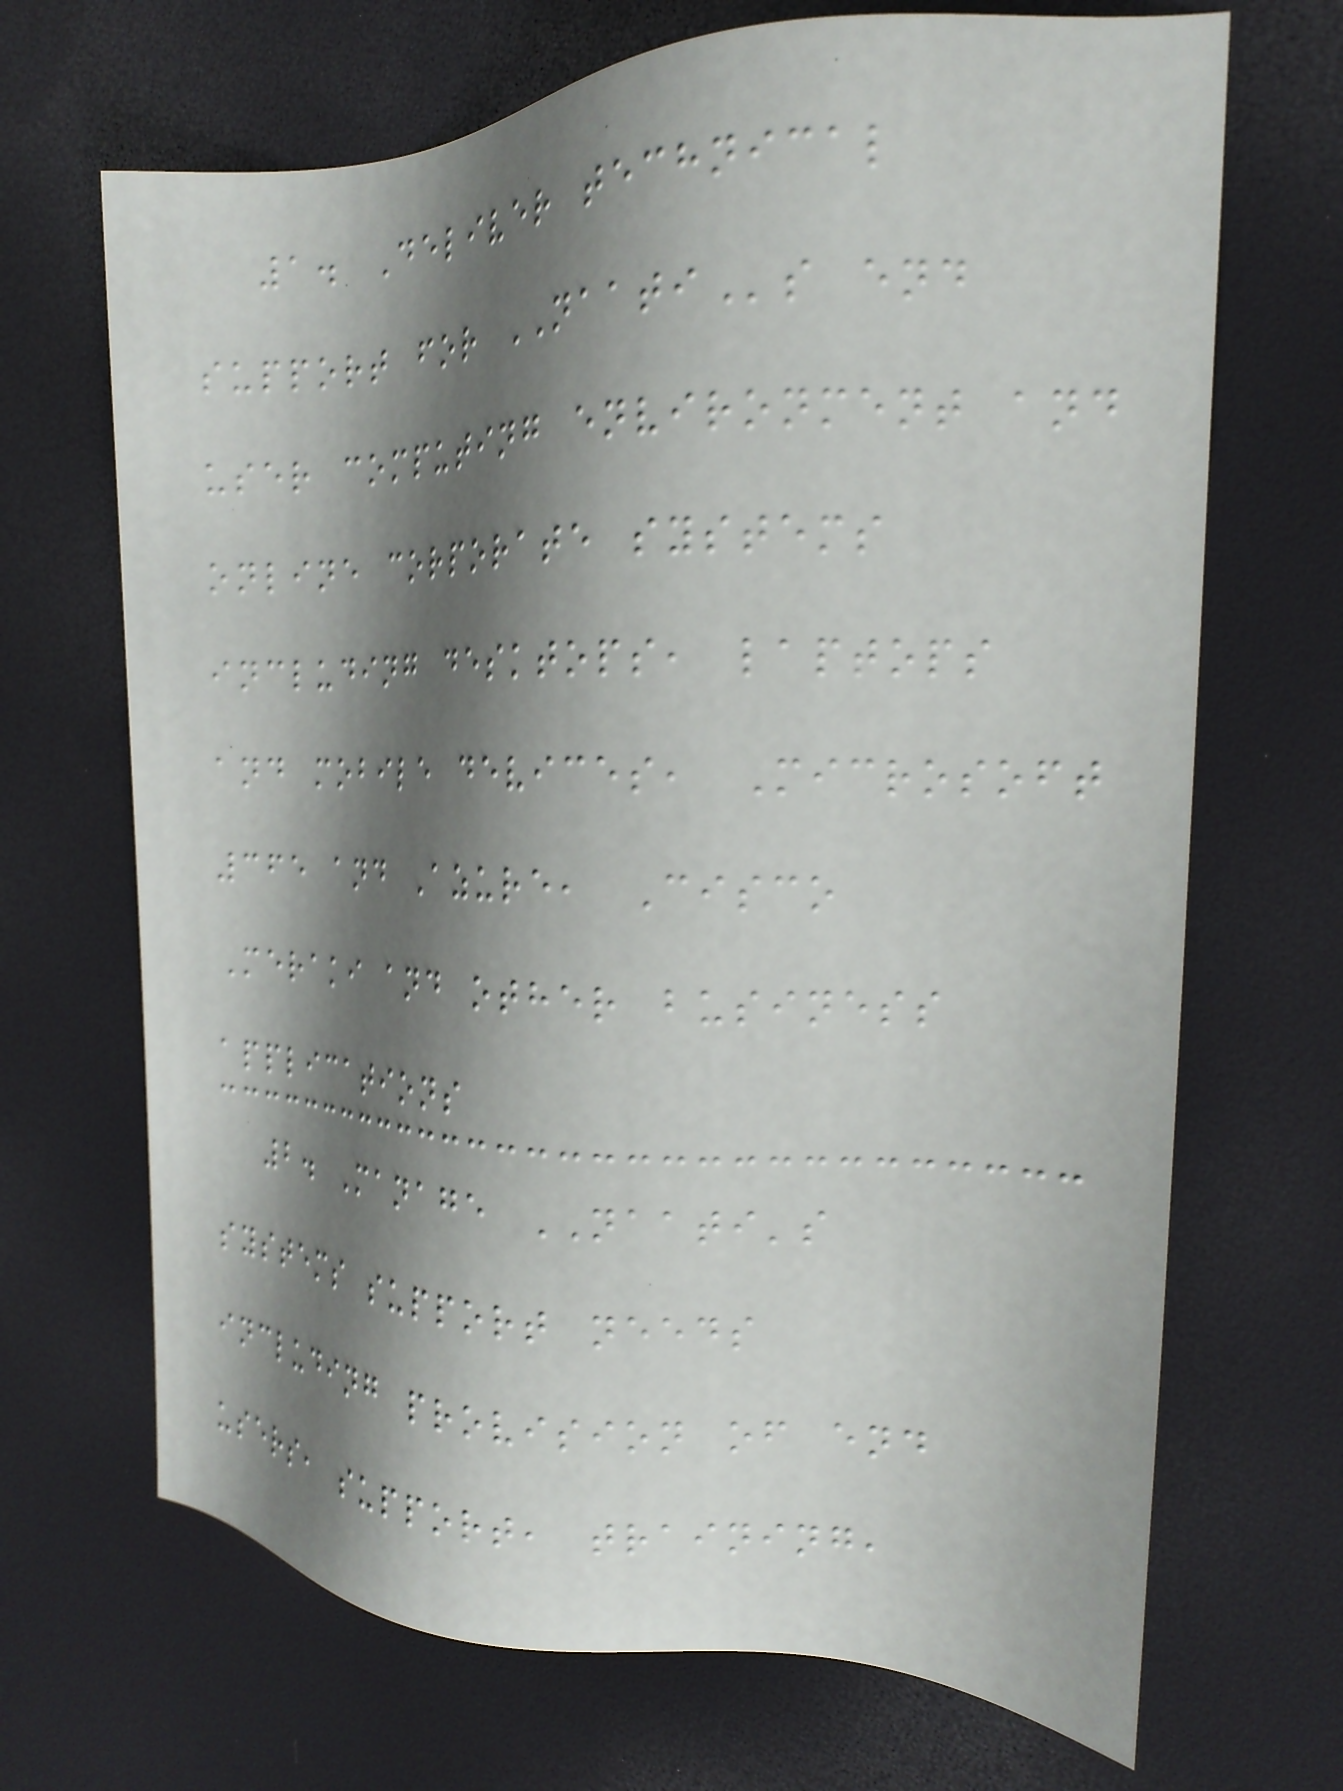1. Deliver technical
support for NAATIs end
user computing environment and
online corporate systems
including desktops, laptops
and mobile devices, Microsoft
365 and Azure, Cisco
Meraki and other business
applications
2. Manage NAATI's
systems support needs
including provision of end
users, support, training,
